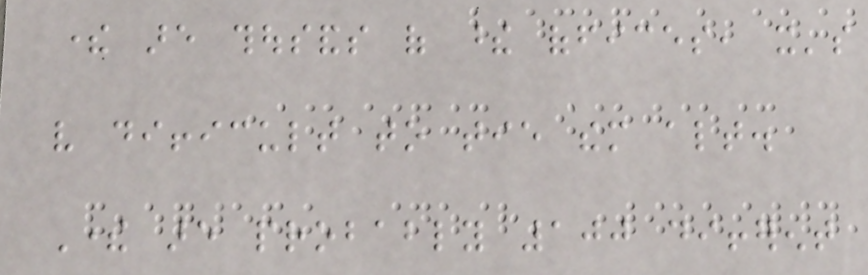there are thousands of these offices, it's
very difficult to tie them altogether.
There are probably 100 different
